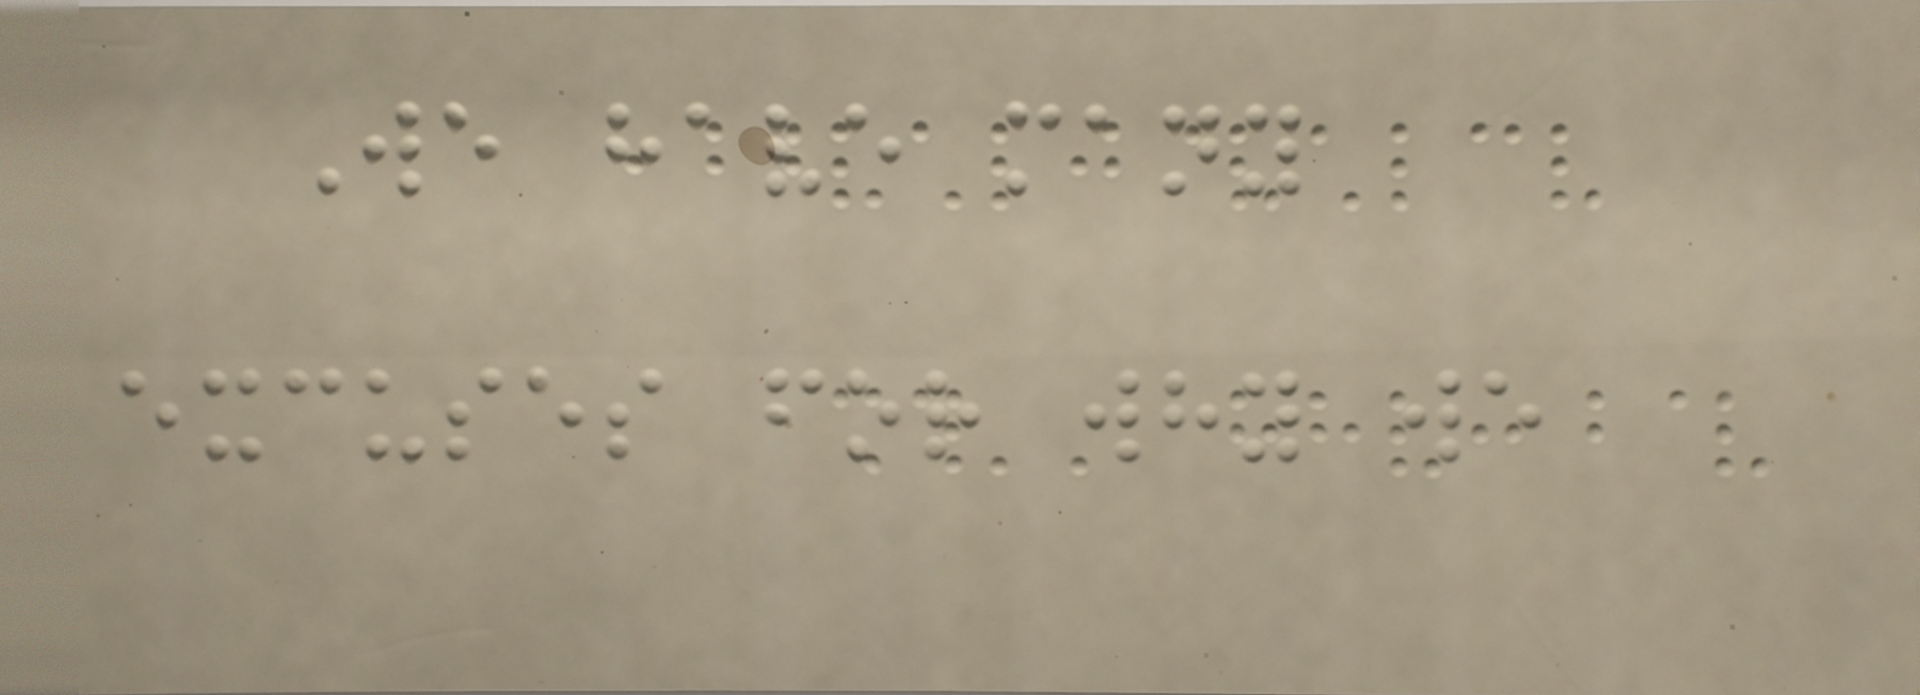We have many
excuses for why we
